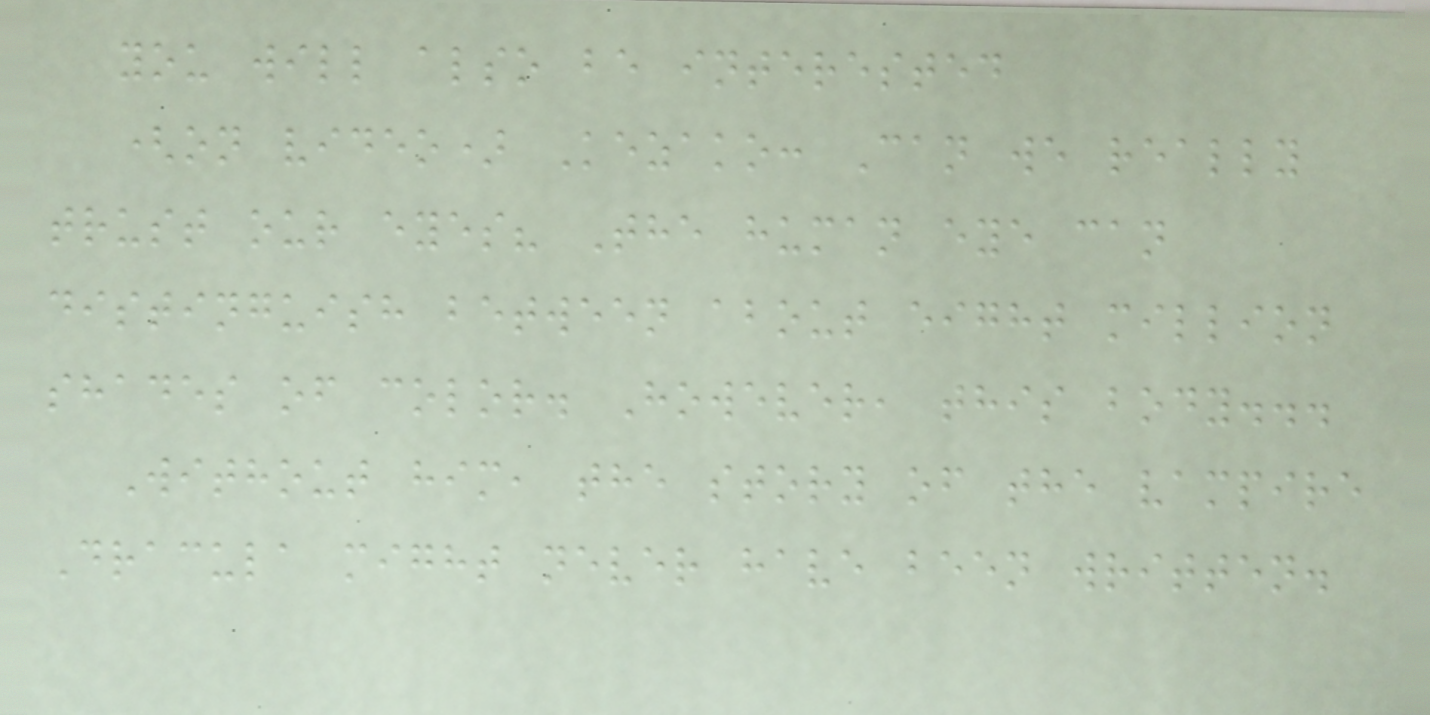you will also be interested
(on video) Kezako: Can we really
trust our eyes? The human eye can
distinguish between about eight million
shades of color. However, this body...
Without him, the story of the vampire
Dracula might never have been written.
